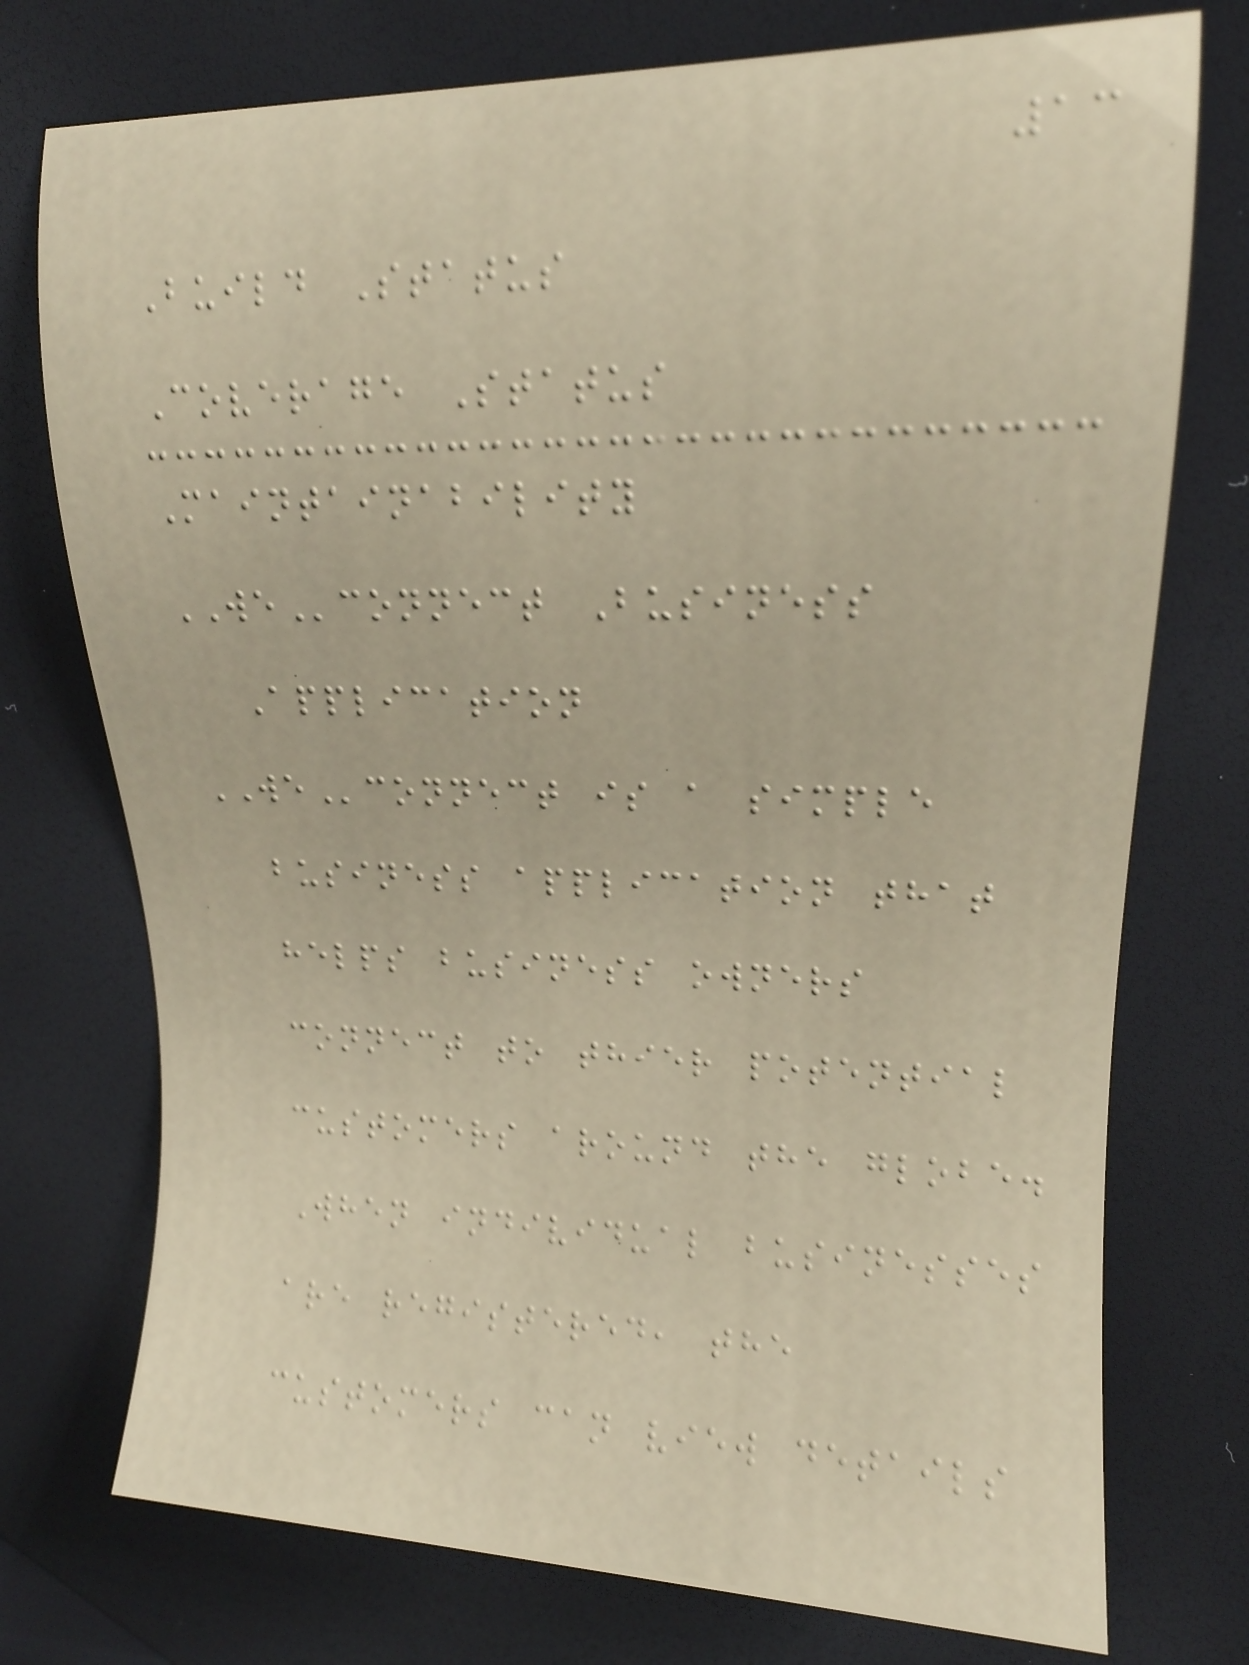13
Build Status
Coverage Status
Maintainability
WEconnect Business
Application
WEconnect is a simple
business application that
helps business owners
connect to thier potential
customers around the globe.
When individual businesses
are registered, the
customers can view details
